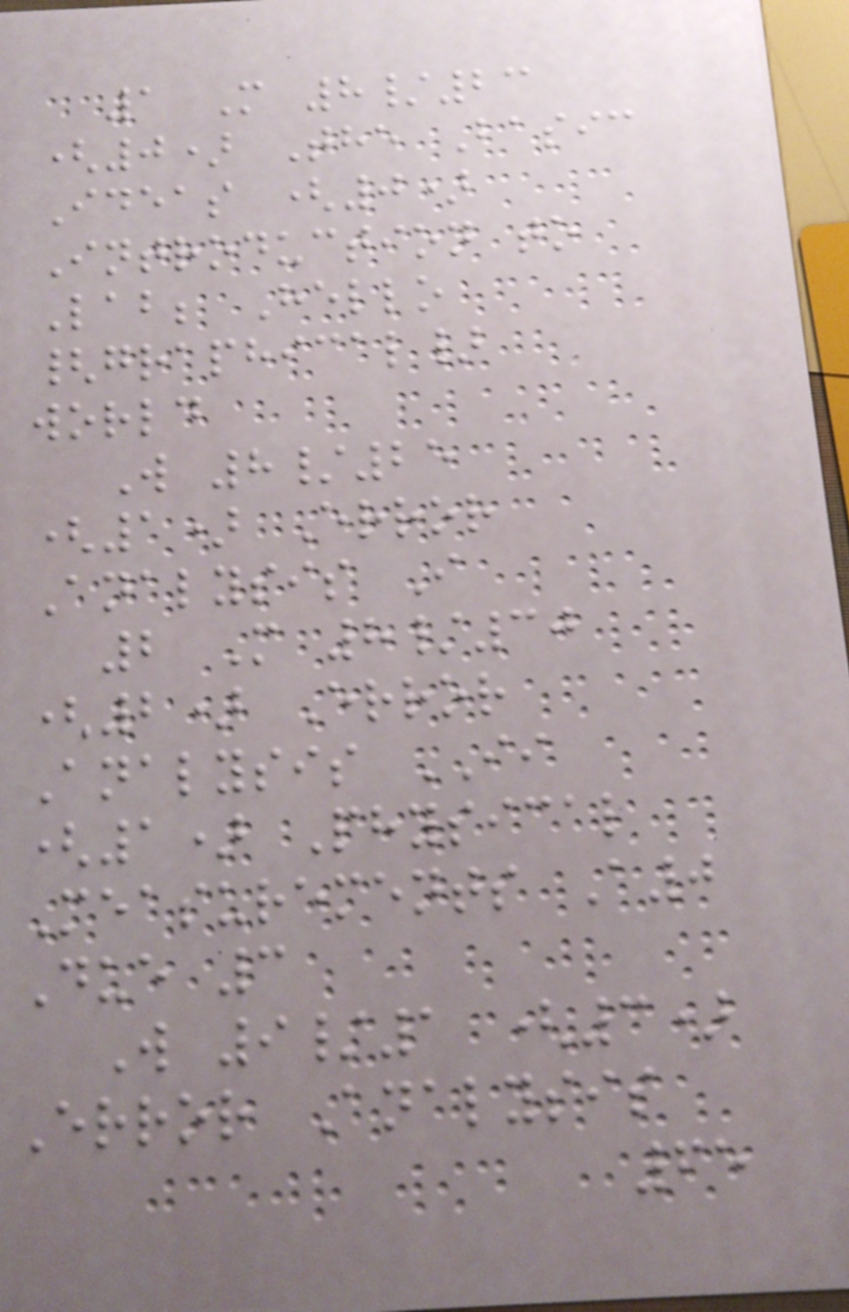1 M 8/23
(0) The Basic
Ideas (0)
Introduction to
Lab; Hello
{graphical}
world
W 8/25
(1) Error
Analysis I
2 M 8/30
(2) Error
Analysis II
(1) Physical
Measurements A0
Due 3
W 9/1 (3)
Error Analysis
65
